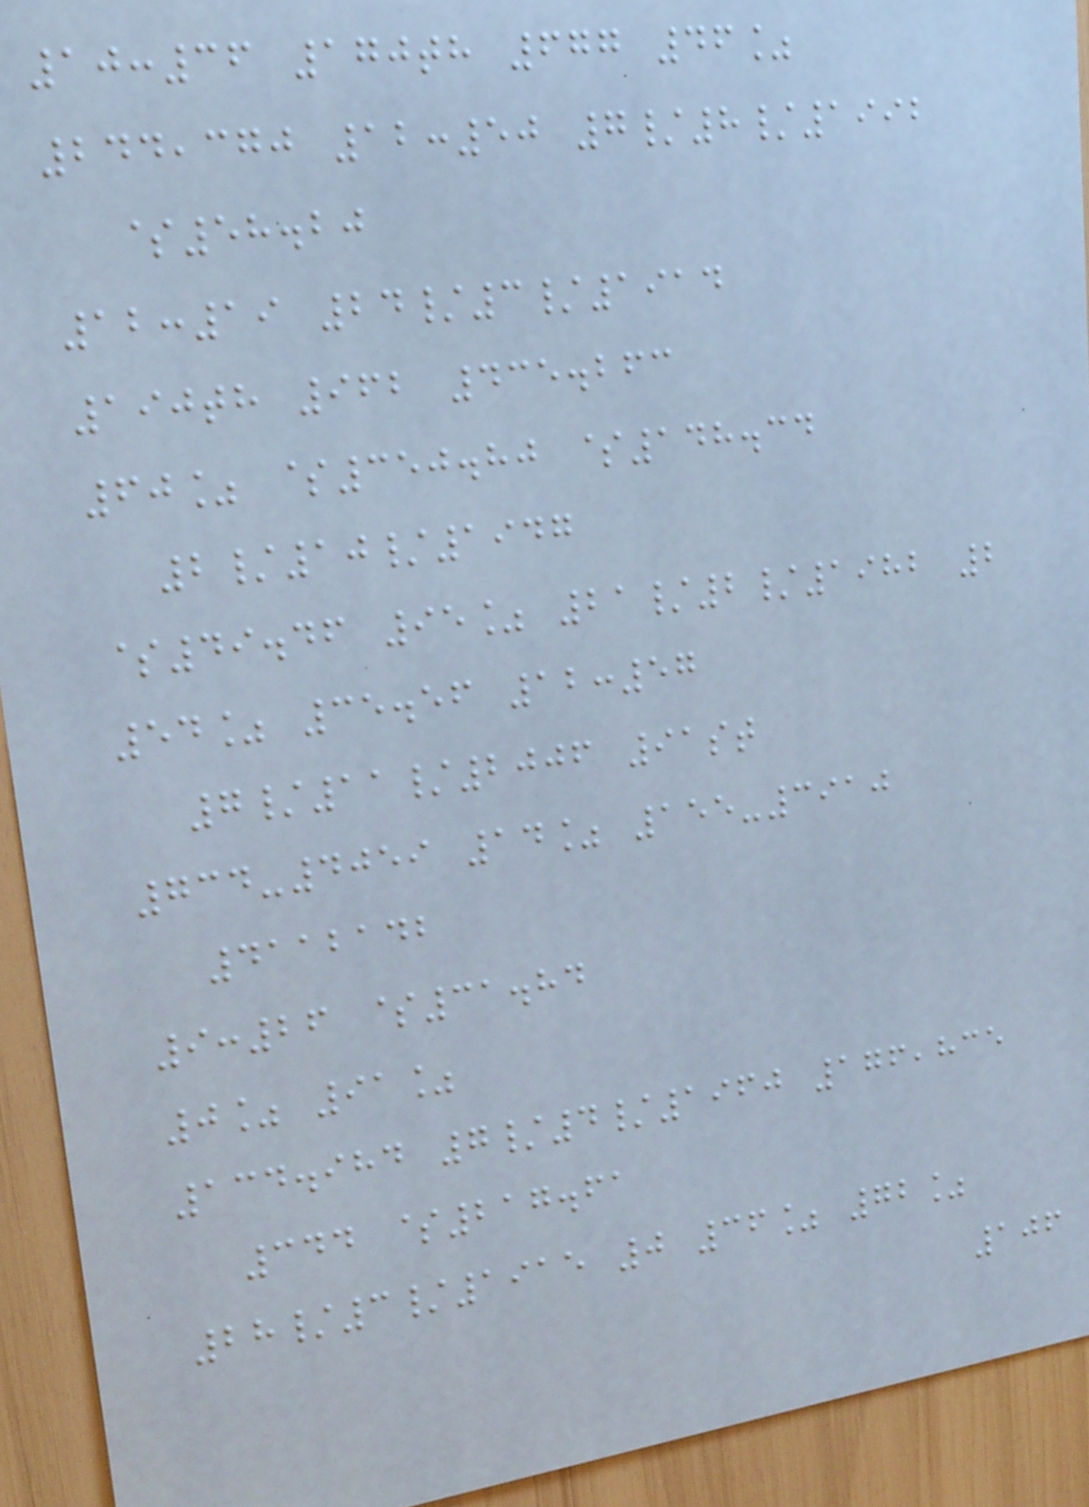10:36 170th 677 46%
244,370 12:50 7/8/1992
$58.20
12:19 24/3/1914
190th 962 435.263
60% $350.80 $148.34
2/10/1947
$49.46 95% 21/2/1982 2
54% 35.56 12:57
7/11/2006 91st
734-4059 14% 155-3910
4112142
9:26 $31.84
0% 91%
134.984 7/4/1960 176,835
344 $217.61
28/3/1915 0 36% 72%
106
